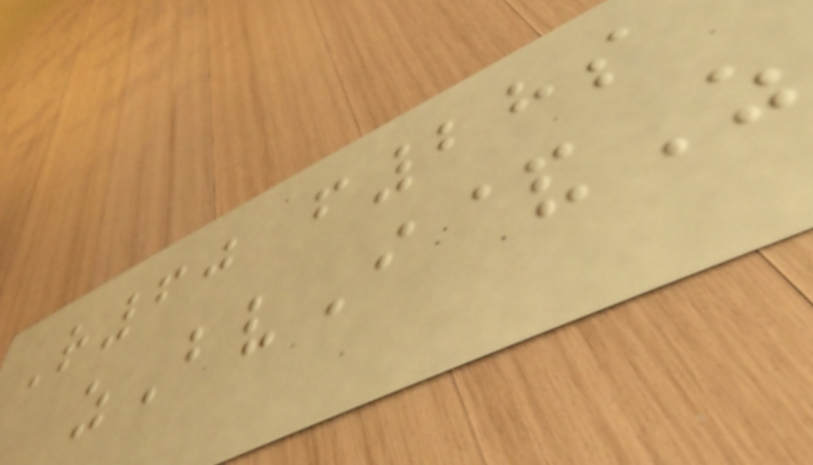R60 f28s
zBvI&Z
